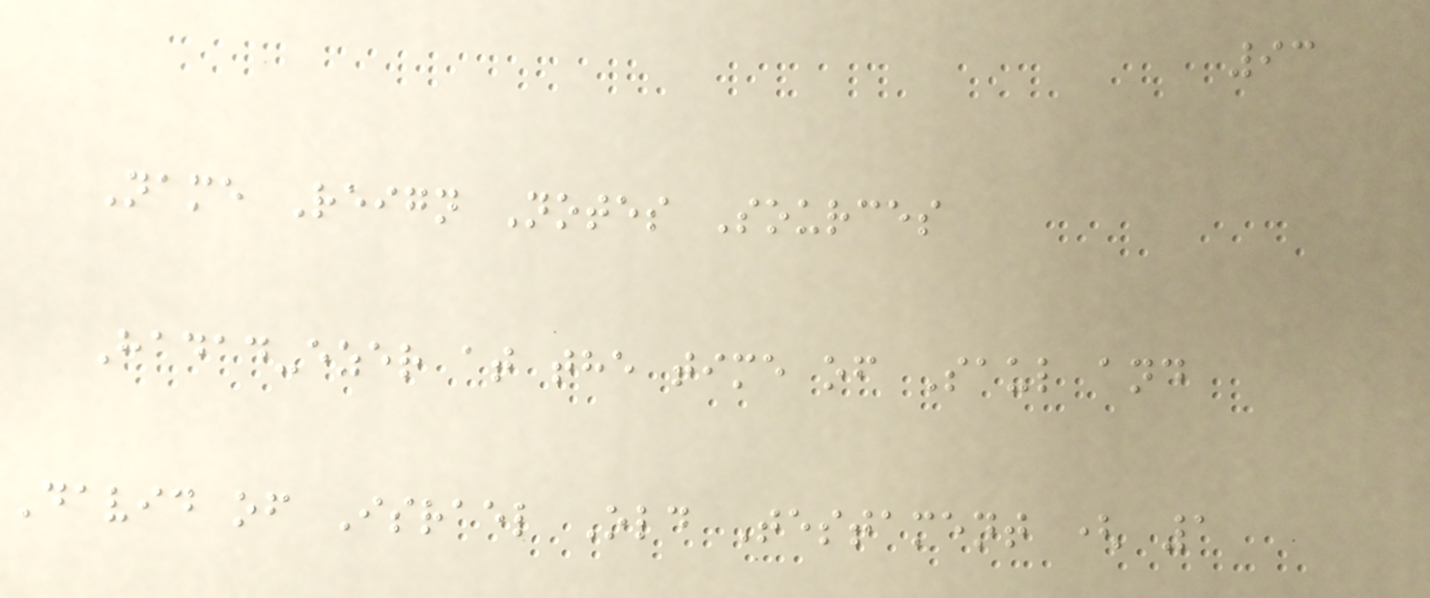93
Name Reign Notes Sources
Hadad-ezer at the time of Saul and
David of Israel Old Testament ( 1
